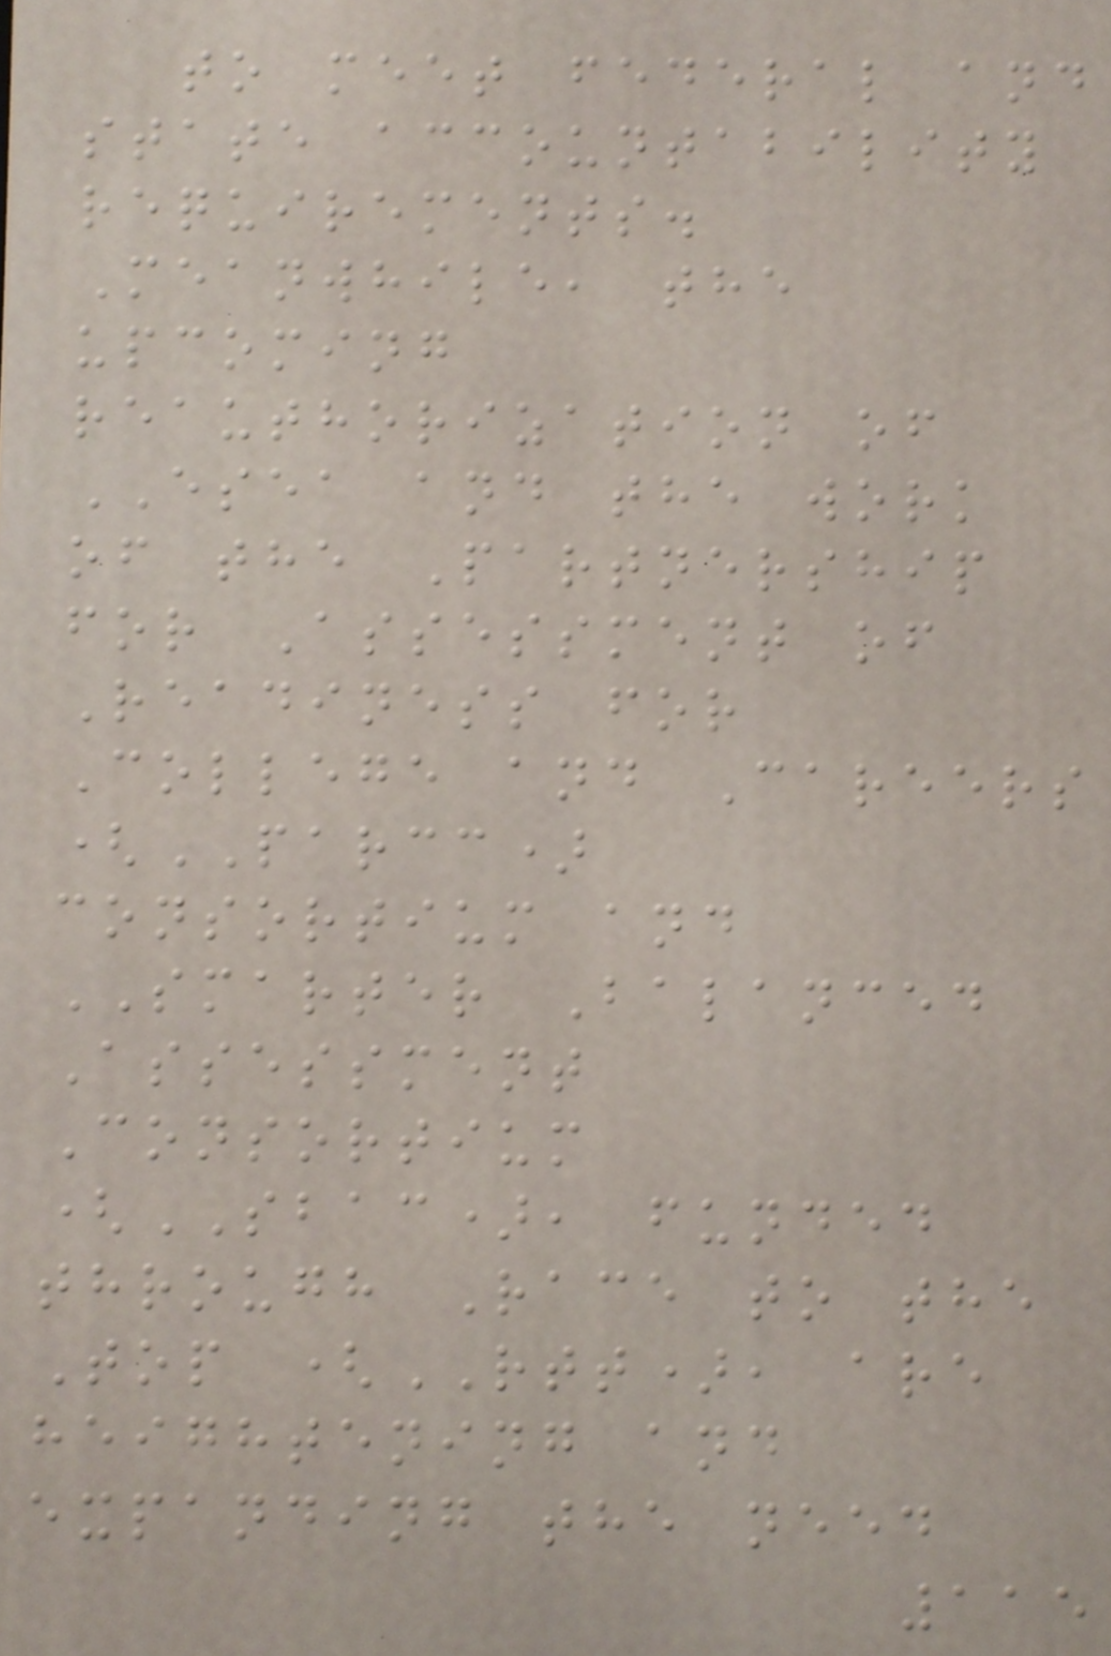to meet federal and
state accountability
requirements.
Meanwhile, the
upcoming
reauthorization of
ESEA and the work
of the Partnership
for Assessment of
Readiness for
College and Careers
(PARCC)
consortium and
SMARTER Balanced
Assessment
Consortium
(SBAC), funded
through Race to the
Top (RTT), are
heightening and
expanding the need
115
